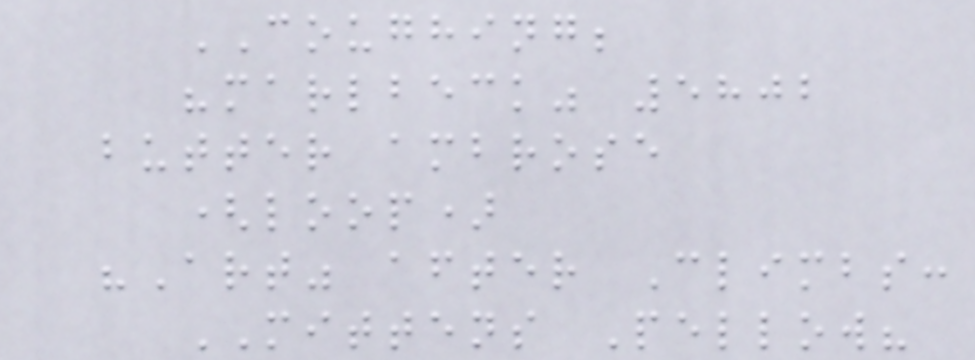COUGHING;
"marlbeck" 5802
butter ambrose
(loop)
"Art" after Climbs:
MITTENS Pellow?
